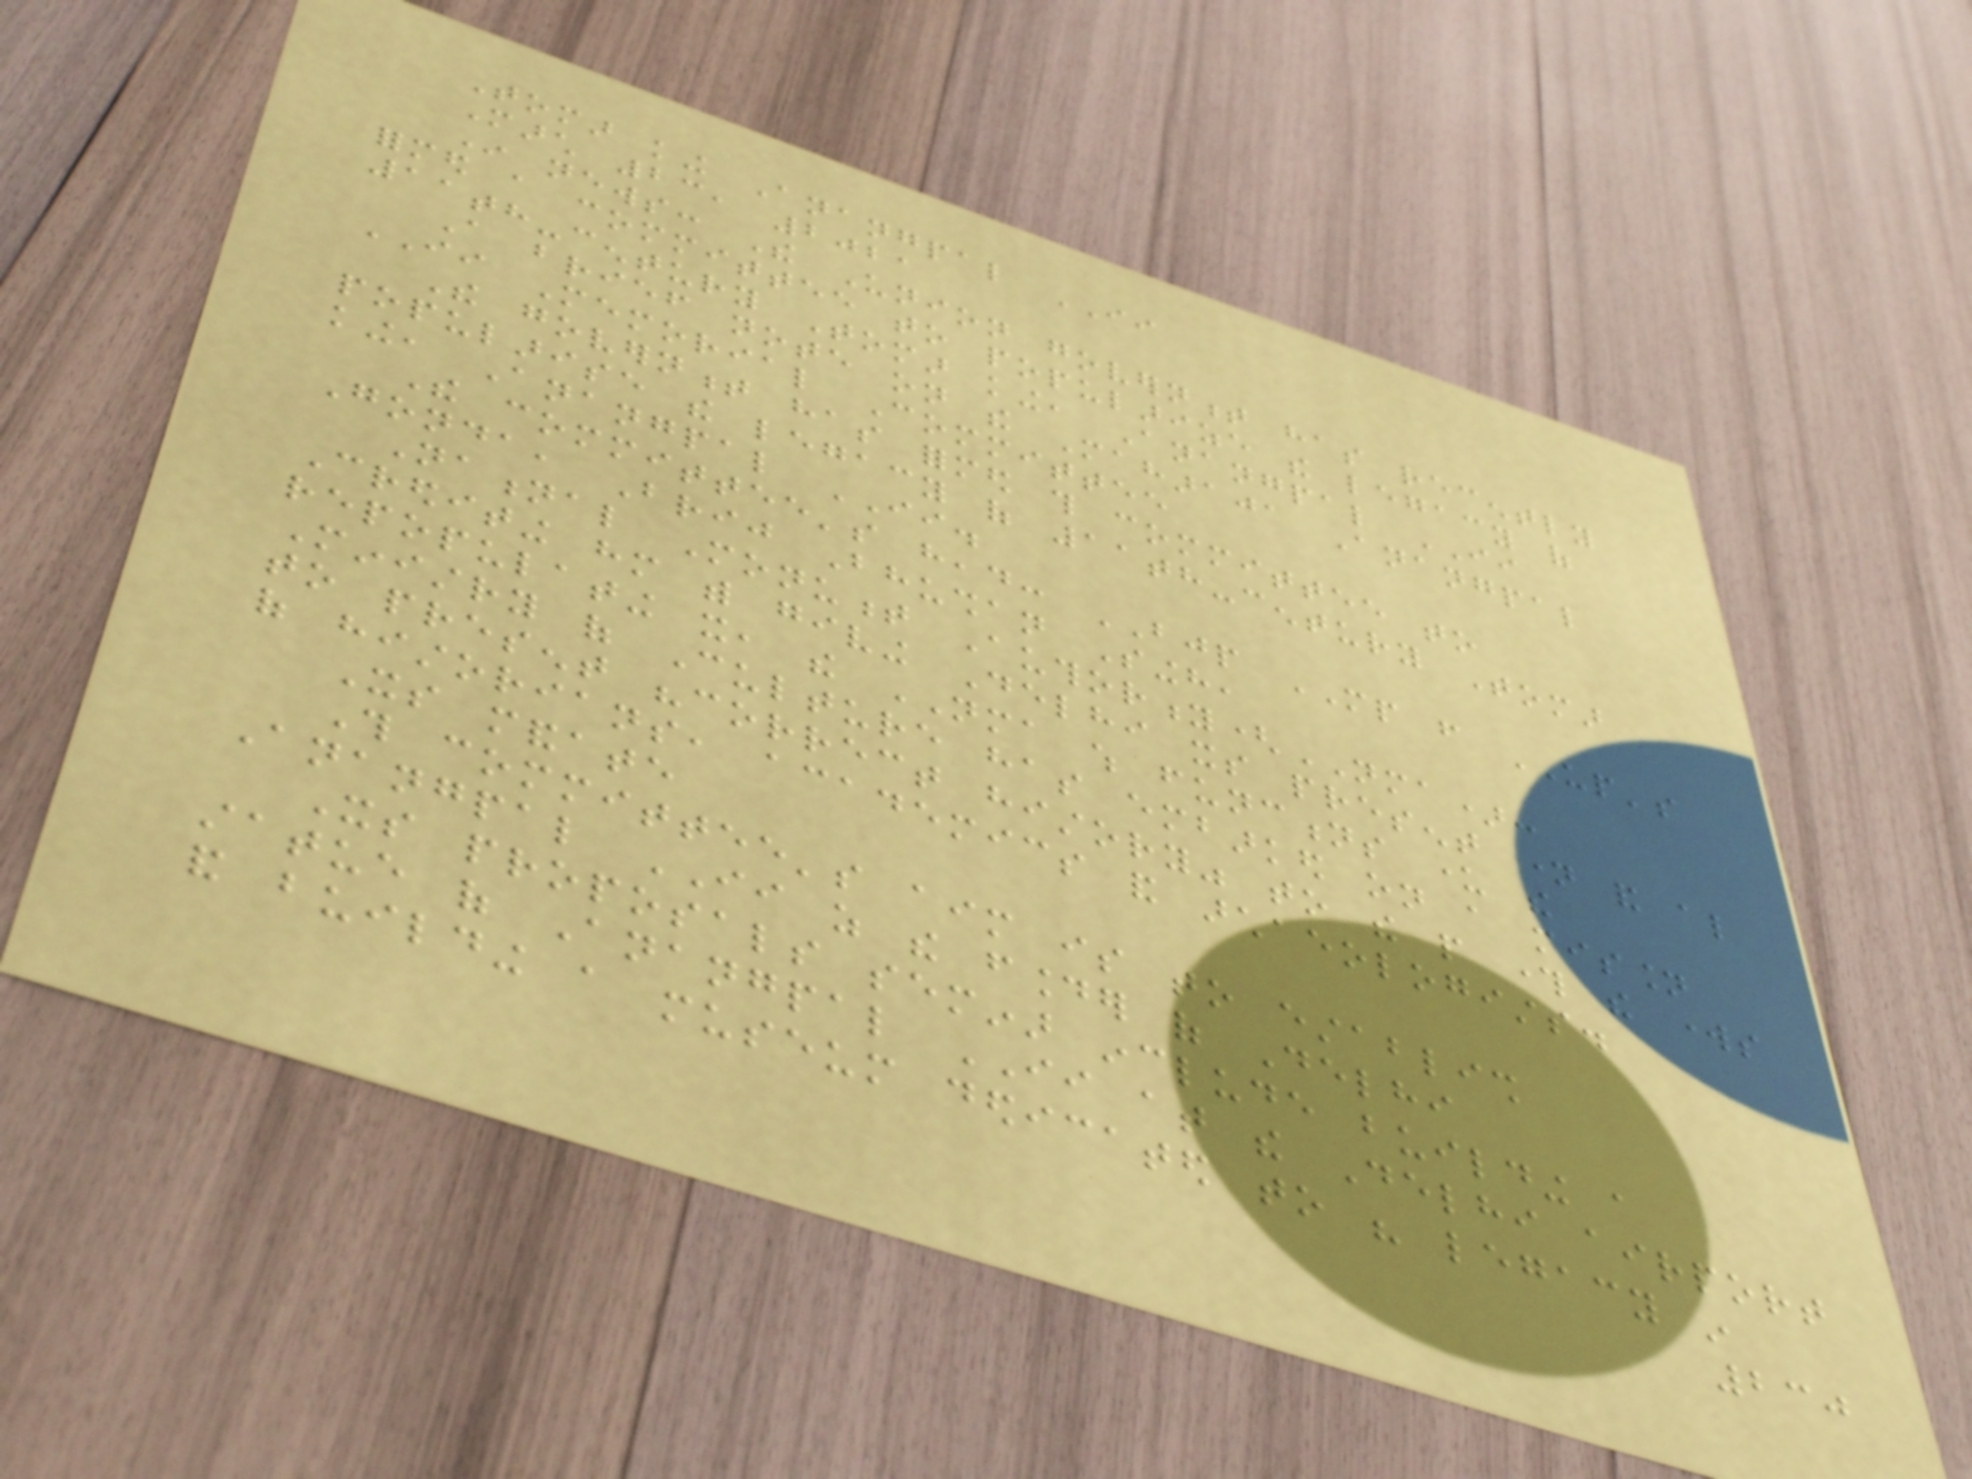Tomar king Anangpal II
March 23, 2021
In news: The Union government has recently
formed a committee to popularize the legacy of
11th-century Tomar king, Anangpal II
A brief note on the Maharaja Anangpal
II Memorial Committee
The government has formed this committee to
popularise the legacy of 11th-century Tomar
king, Anangpal II.
The committee's head: BJP MP from UP's
Gonda, Brij Bhushan Singh,
National Monument Authority(NMA):
Crediting him with giving Delhi its present name and also
repopulating it, the NMA which functions under the
Ministry of Culture has embarked on a mission
to present "correct history" to the people through the works
of historians, academics and archaeologists.
Its mandate
This committee's aim is to establish
Anangpal II as the founder of Delhi
Its proposals seminar include building a
statue of Anangpal II at the Delhi airport
and building a museum dedicated to his legacy in
230
